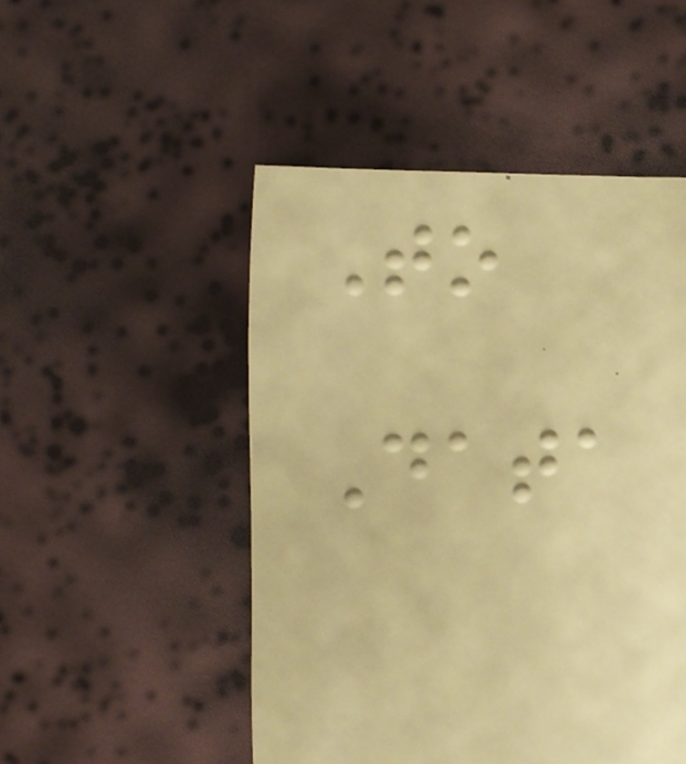To
Data
